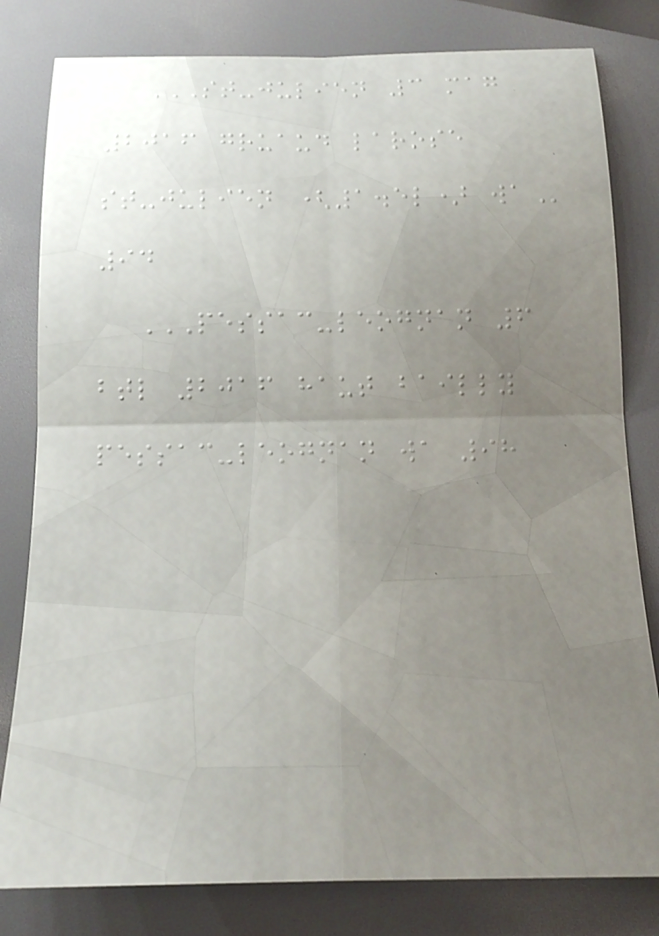ST-JULIEN 3 MAG
2016 GRUAUD LAROSE
ST-JULIEN (1.5L) WA
94
PESSAC-LEOGNAN 6
BTL 2016 HAUT BAILLY
PESSAC-LEOGNAN WA 98
